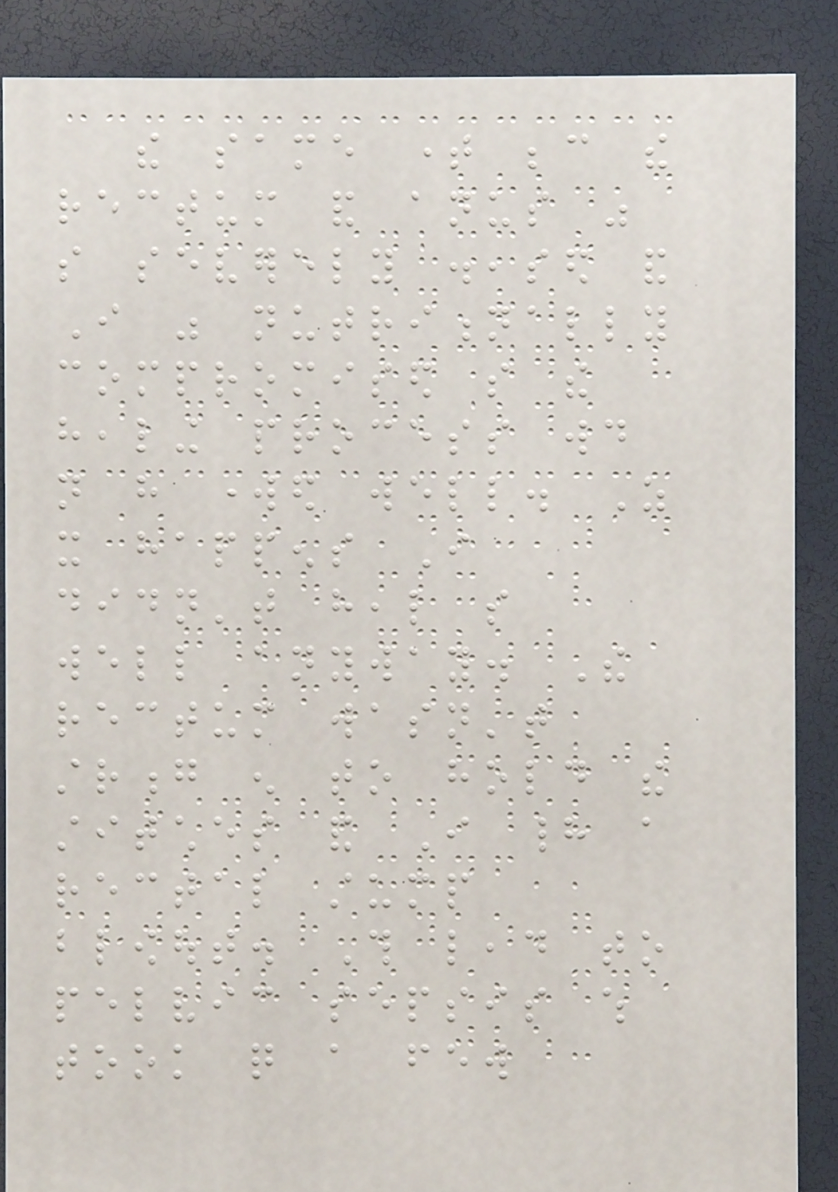the same time because the
rectum and anus was
so severely diseased and
I was nutritionally
compromised so the
healing process would
not have worked well. As
it happens I
didn't heal so
well anyway. The
rectum wasn't
strong enough to hold the
stitches and I had a
rectal stump
blowout. This lead to
pelvic sepsis which
took quite a few
